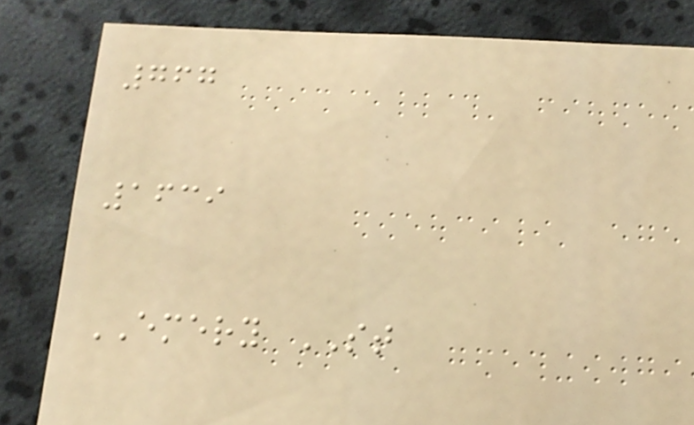767
1639
EMERY ST
